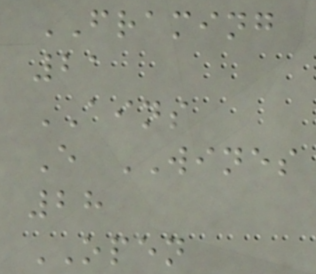FRAMING
21
AINS
E WINES
28
OPEN
